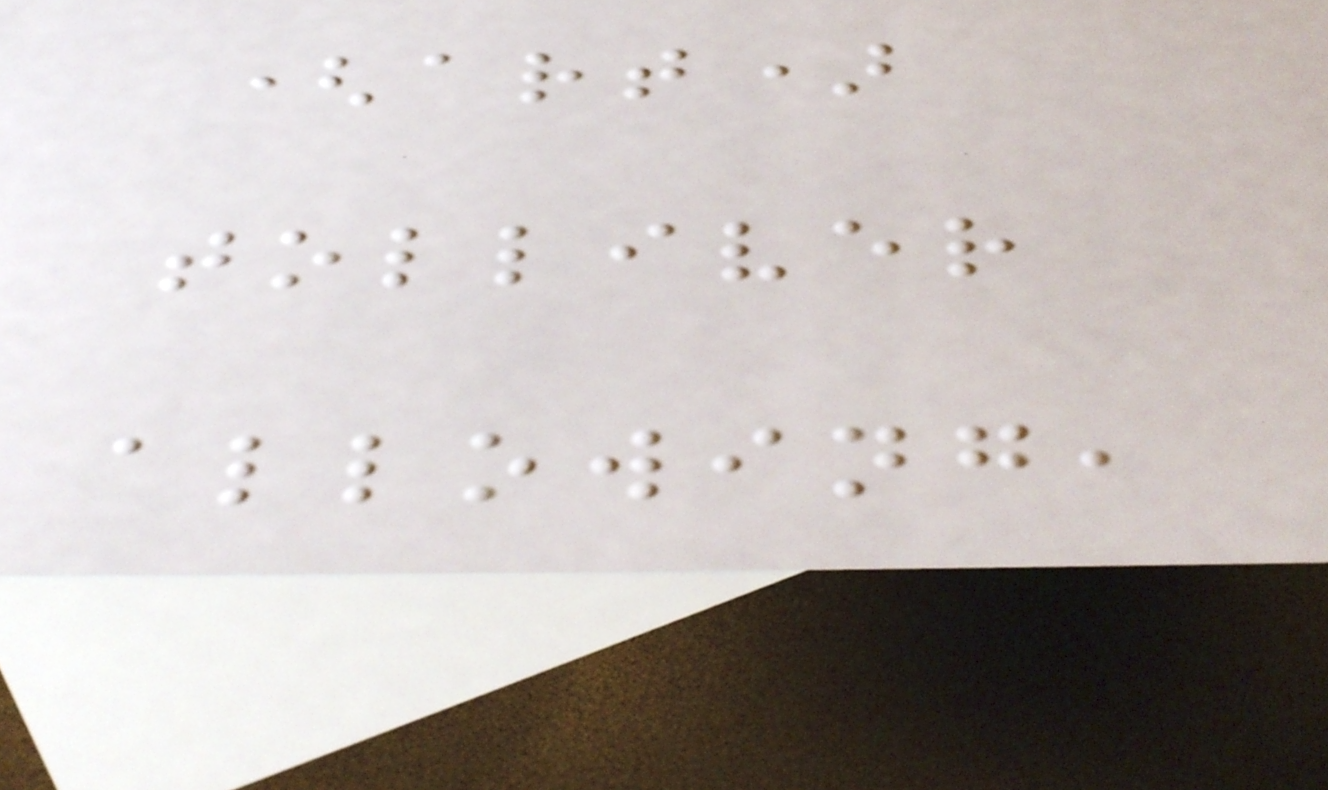(art)
tolliver
allowing,
